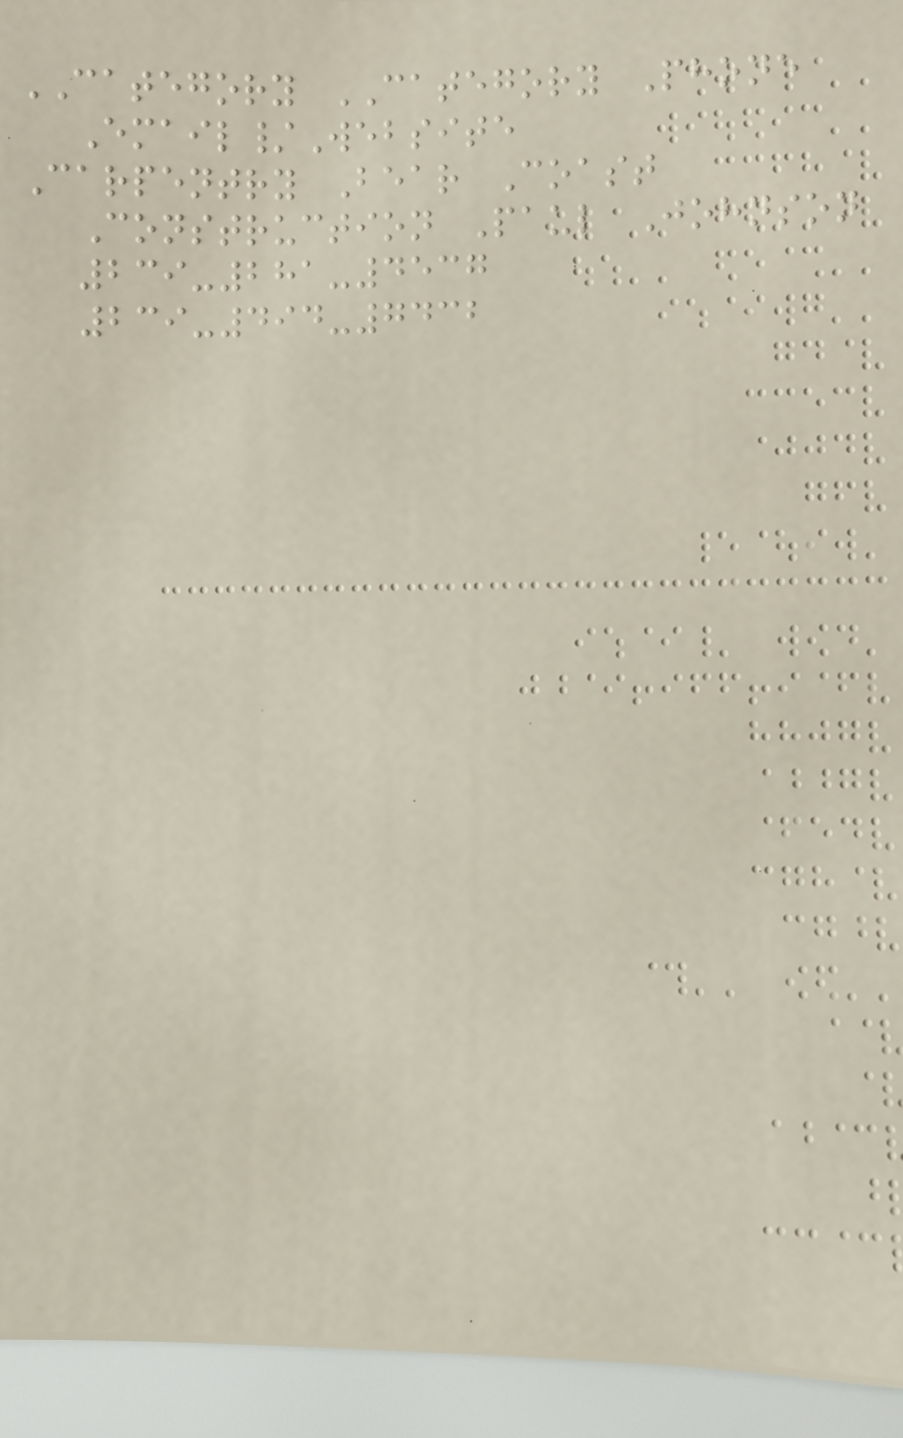CATEGORY CATEGORY Phone
Email/Website
Carpentry Bear Coast
Construction Paul Johnson
239-281-4537
239-494-7432
